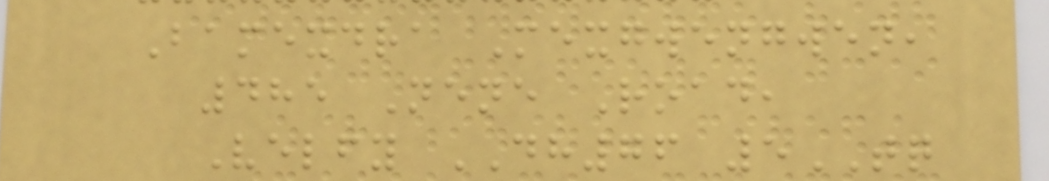Bamexdra Mexgwengwen,
485 Nene Road,
Velfy DH76 5TQ
